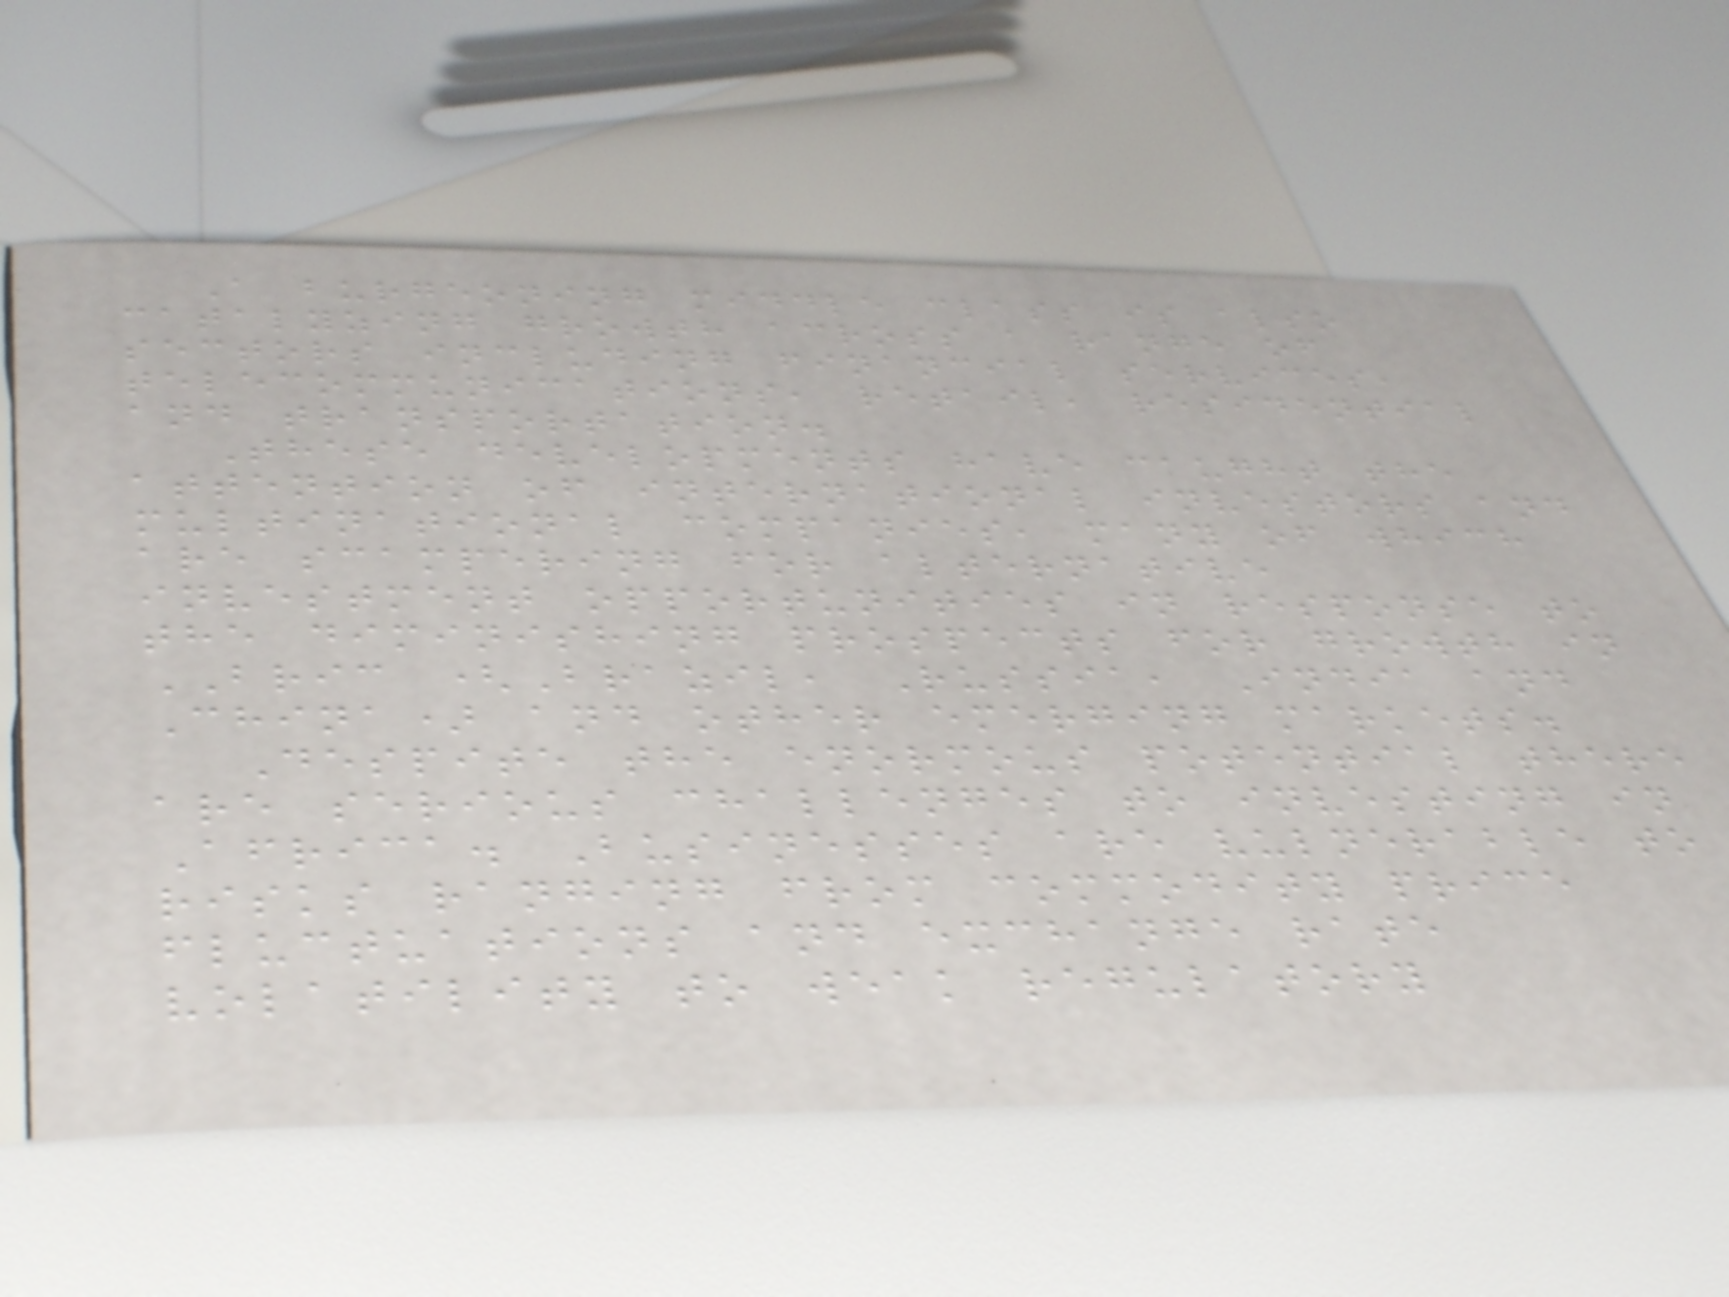A burgeoning middle class is also
catalyzing growth across a range of
sectors including financial services,
telecommunications, retail, residential
and transportation.
These developments have caught the
attention of international investors and
multinational companies, many of which
are scampering for alternative
investment opportunities in response to
the diminishing prospects for growth in
BRIC (Brazil, Russia, India and
China) and other emerging markets.
Despite the enormous potential there
are serious challenges to investing in
Africa. Businesses are vulnerable to
risks ranging from commodity price
fluctuations and exchange rate
volatility to weak regulatory
